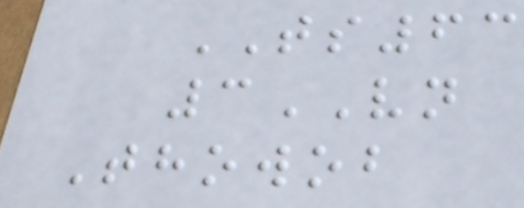TS63
3VN
Thowob
